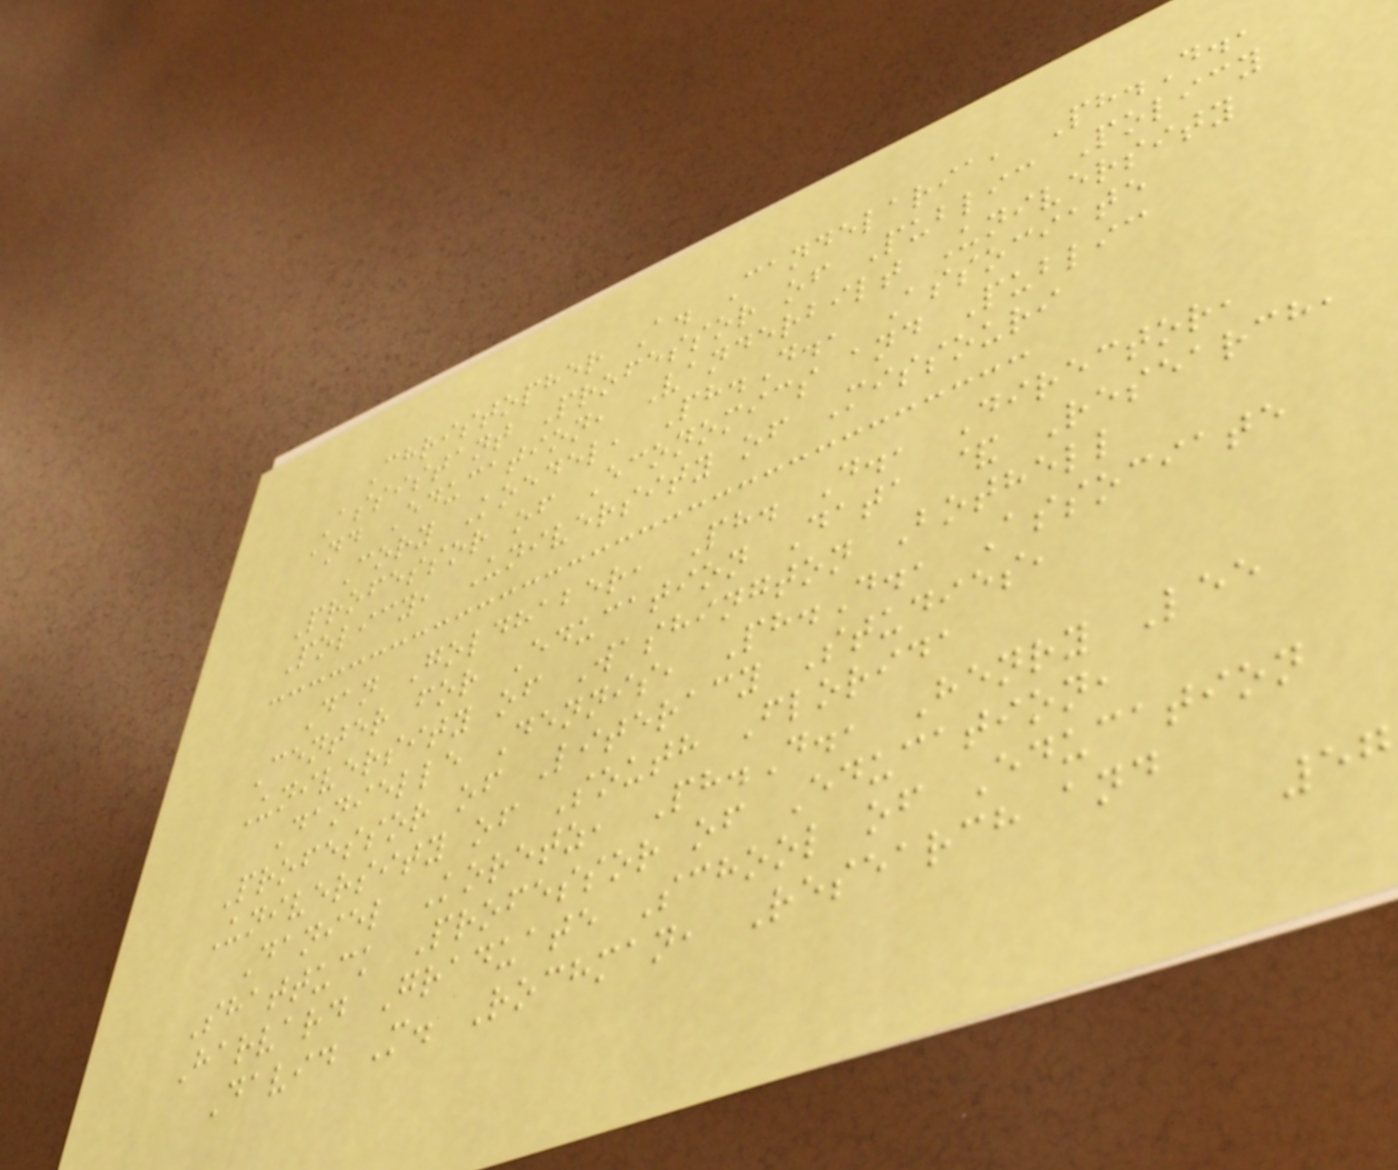Christopher A. Candelaria, Ph.D.,
Assistant Professor of Public Policy
and Education, Vanderbilt University
Cory Koedel, Ph.D., Associate
Professor of Economics and Public
Policy, University of Missouri
Dan Goldhaber, Ph. D., Director,
Center for Education Data & Research,
University of Washington Bothell
Danielle Dennis, Ph.D., Associate
Professor of Literacy Studies,
University of South Florida
Daniel Koretz, Ph.D., Henry Lee
Shattuck Professor of Education,
Harvard Graduate School of Education
David M. Rochman, Research and
57
